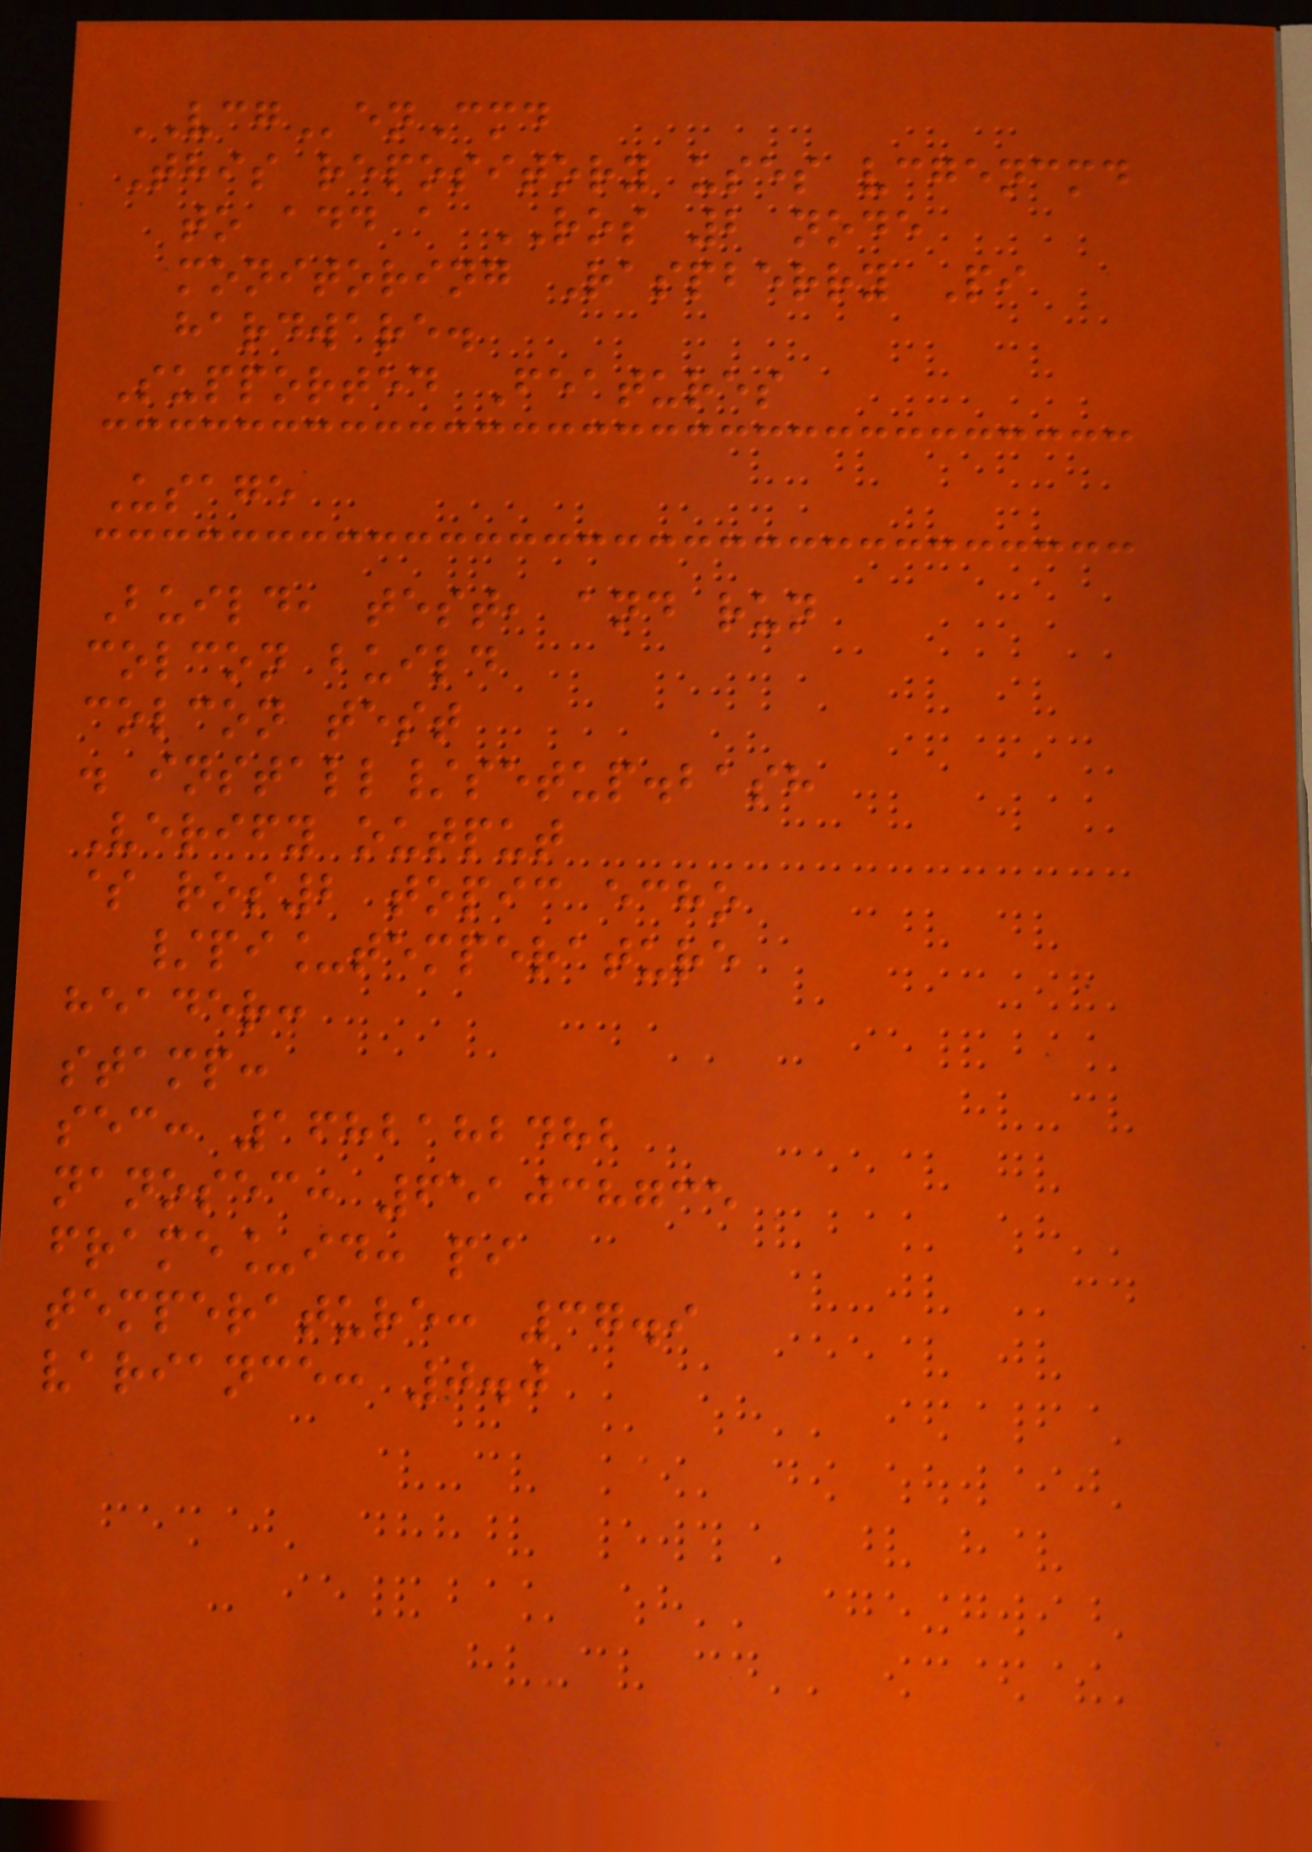VCGenCmd
This repository uses vcgencmd
to add a ROS 2 node
monitoring Raspberry Pi
hardware.
Supported Features
Usage
Build, test, and run
colcon build
colcon test
. install/setup.bash
Verify output
$ ros2 topic echo
/pi_temperature
header:
stamp:
sec: 1682182482
nanosec: 651038735
frame_id: pi
temperature: 37.9
variance: 0.0
